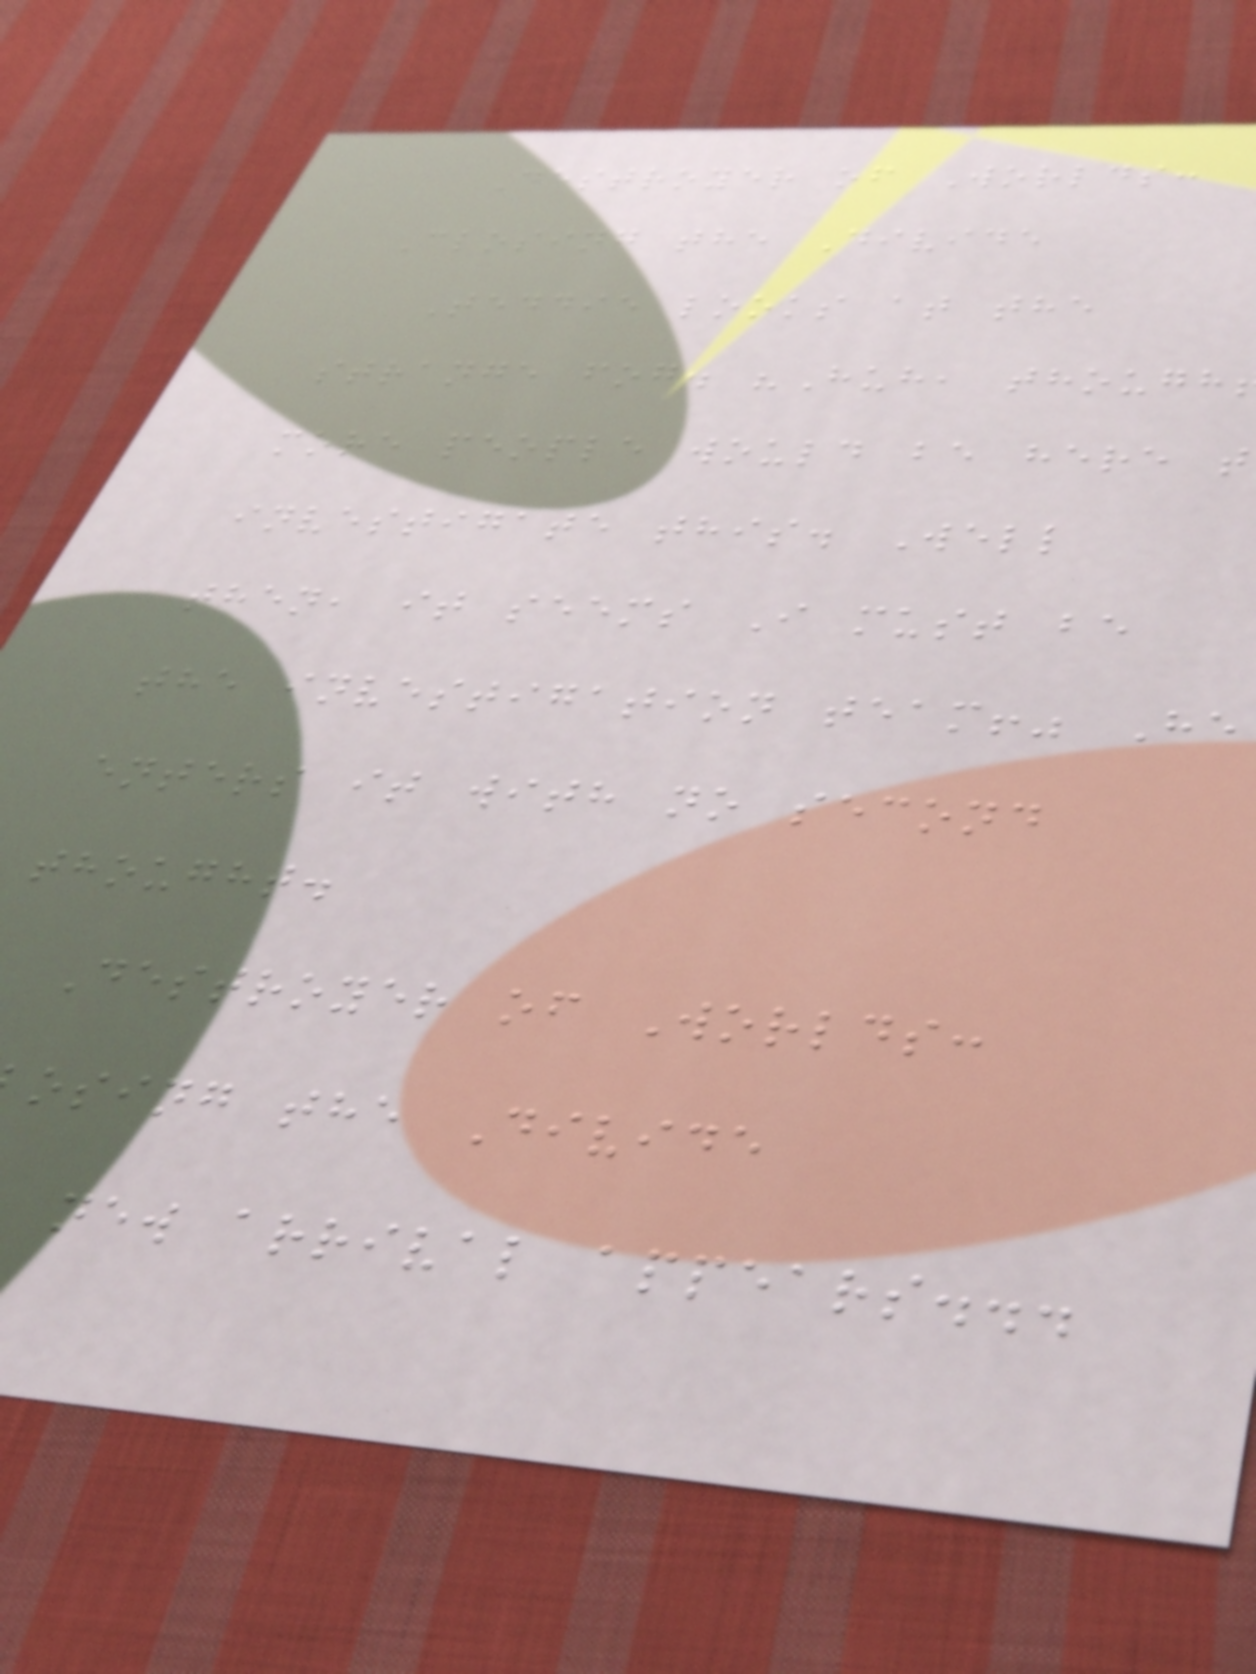Destroyer of Worlds:
Closing the Divide
Teddie looks at the
strange fog. "Huh, though
more people would be here t
investigate this. Well
then, it seems I must be
the investigation team!" He
enters it with no second
thought.
Destroyer of Worlds:
osing the Divide
new arrival appears...
